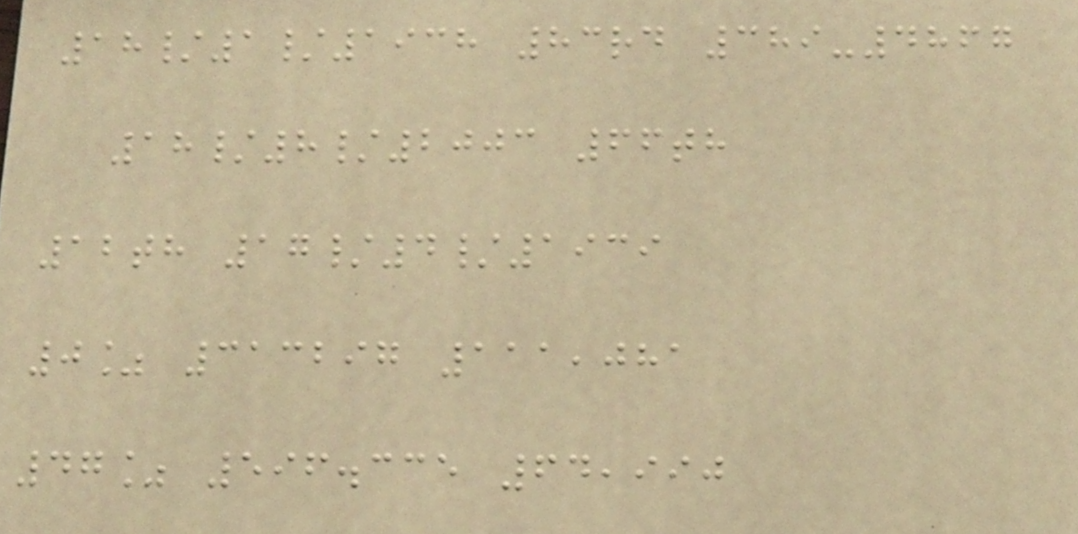18/1/1938 83rd 389-4867
18/8/2003 66th
12th 17/4/1939
0% 313297 111,081
47% 596.335 64,990
